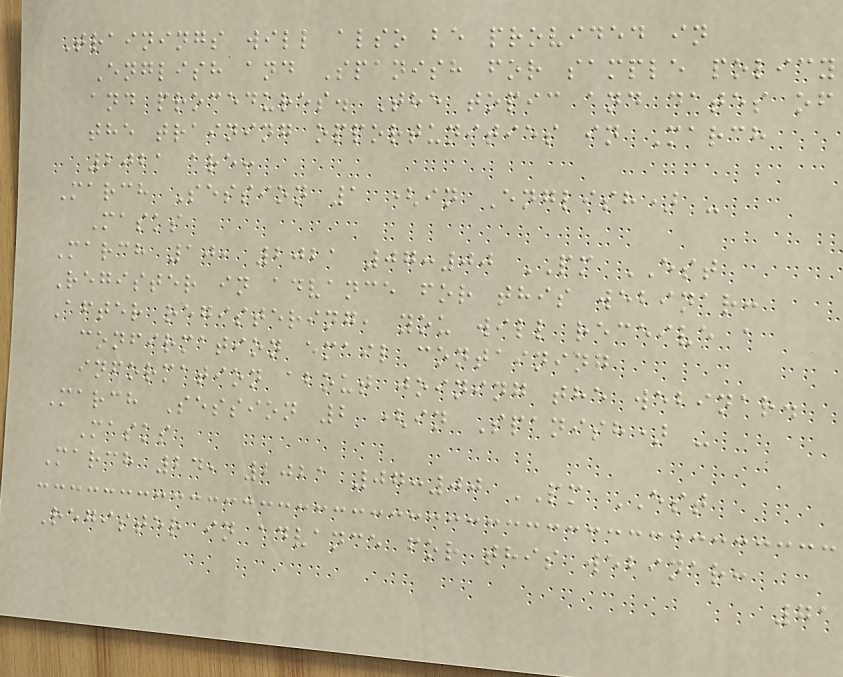Trainings will also be provided in
English and Spanish for sample policy
and procedures. The topic and dates of
the training opportunities in March
2021 are:
March Session 1 (in English) -
Masks
March 10, 2021 07:00 PM EST
Register in advance for this webinar:
After registering, you will receive a
confirmation email containing
information about joining the webinar.
March Session 2 (in Spanish) -
Masks
March 24, 2021 07:00 PM EST
Register in advance for this webinar:
71
